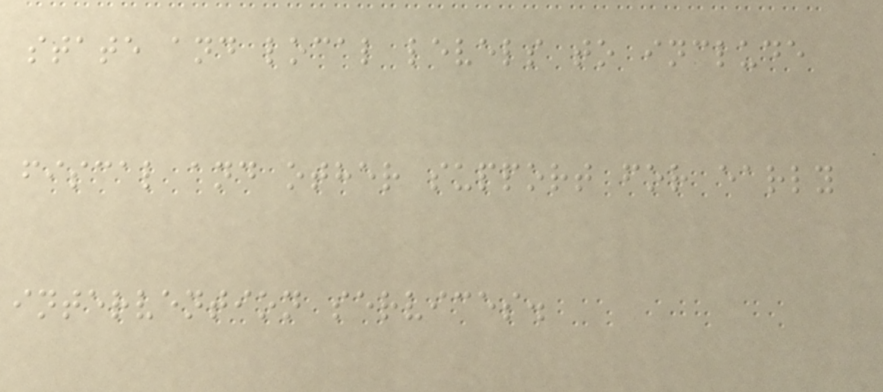state and local levels to include
fiscal and other support for early
intervention services.
